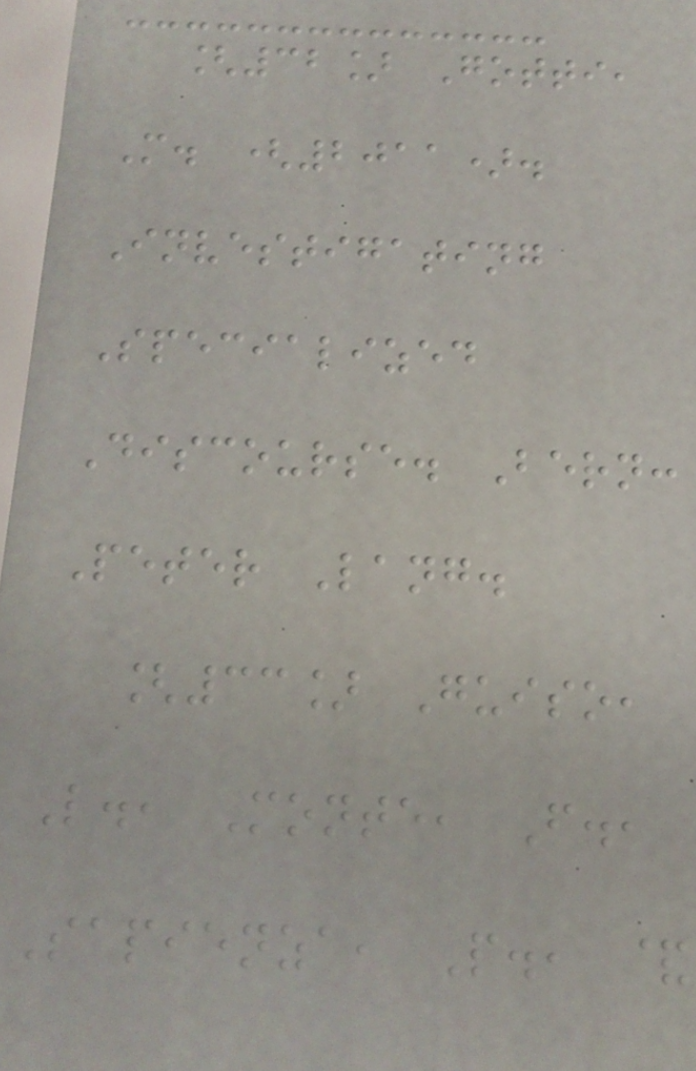[32] Gotti,
M. (2011).
Investigating
Specialized
Discourse. Bern:
Peter Lang.
[33] Guiso,
L., Monte, F.,
Sapienza, P., &
